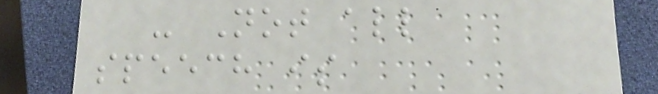- Not all
speech is
